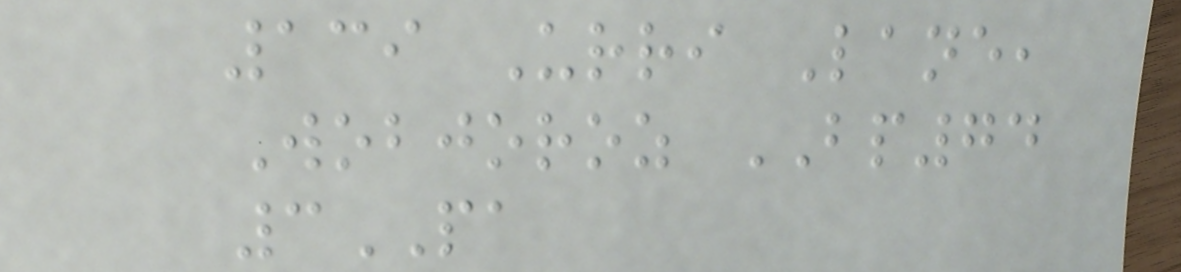139 Urri Lane,
Wobjoroz BP74
3PA
